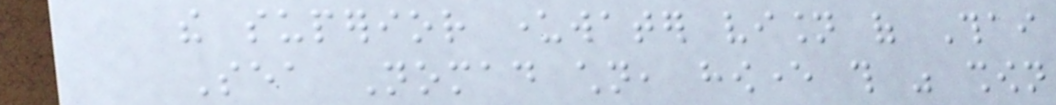the superior underwater vision of Thai
Sea Nomad children, however this was shown
